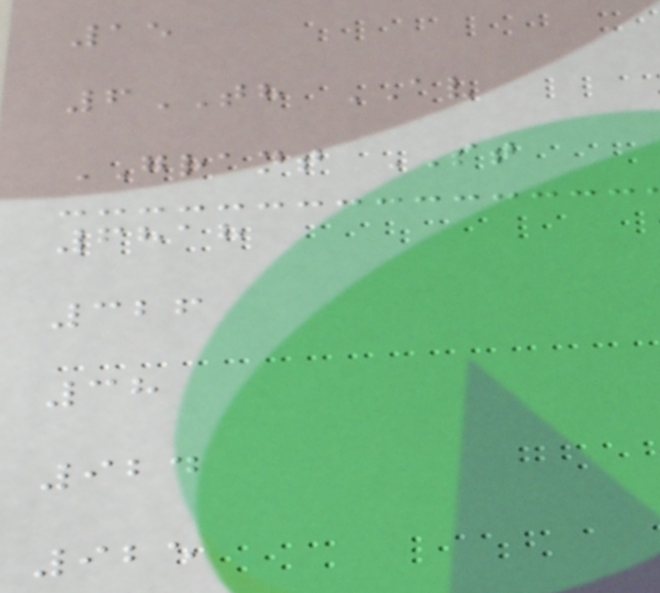15
6TH AV
GRANT ST
6818
326
38
924
925
